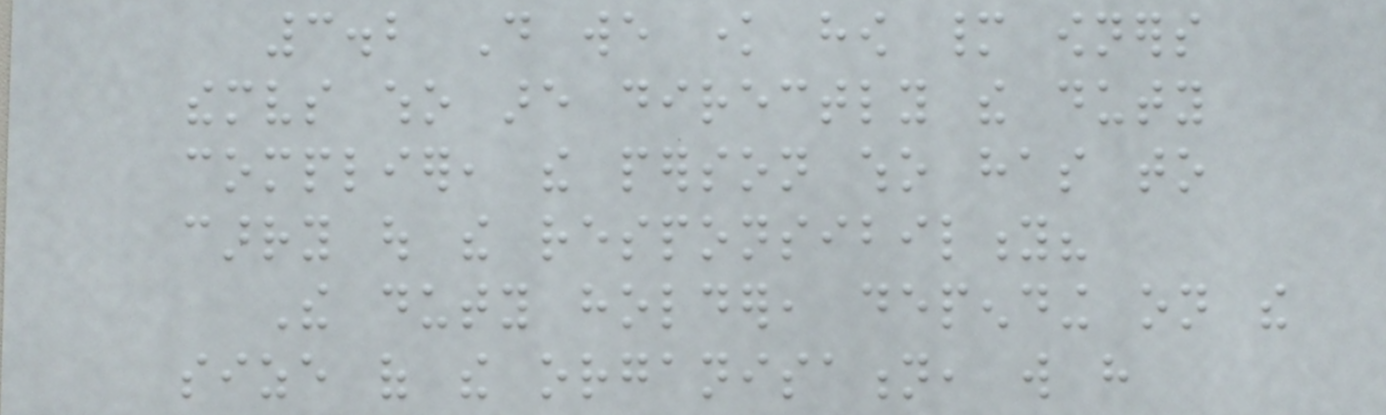3.2 Do we know how many owners
themselves who are directly the duty
complier, the person who has to
carry out the responsibility?
The duty holder, depending on the
size of the organisation, will have
